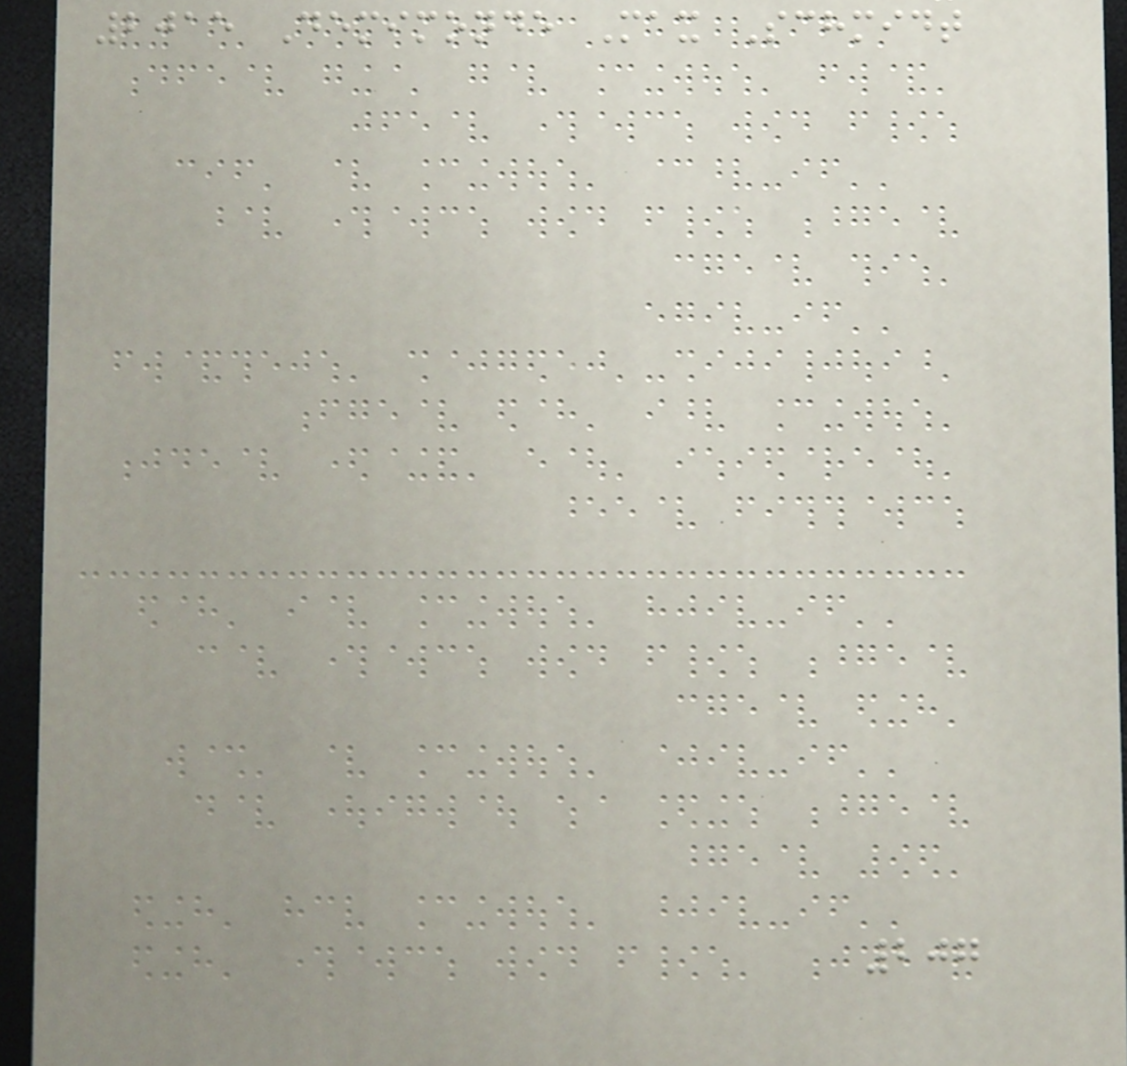2015 Demimonde Max Schmidt
207
